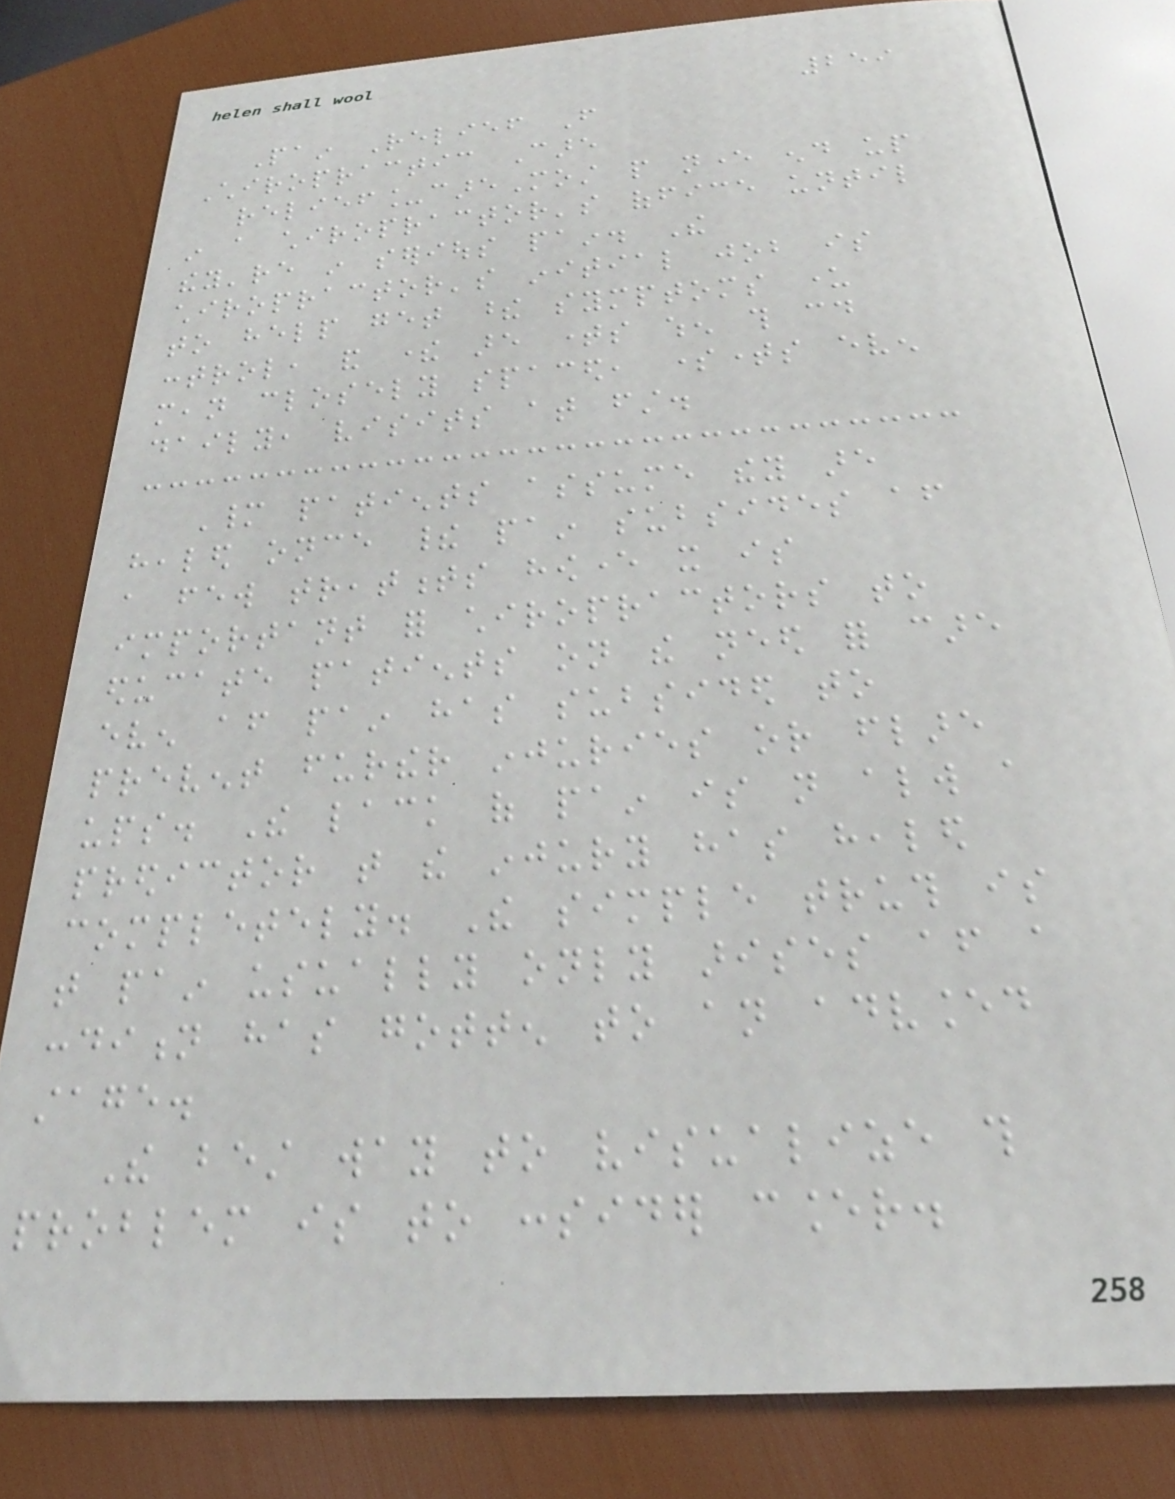259
Pain Relief From
Chiropractic Care
relief_careMost people never end up
in a chiropractor's office until
they're in serious pain. The
chiropractor's initial job is
to help get these symptoms under
control, and there are times when this could
mean closely spaced, sometimes even
daily, visits at first.
Many patients assume they are
healed once their pain subsides after
a few treatments however it is
important for chiropractors to
educate patients on the need for care
even after pain has subsided to
prevent further injuries or flare
ups. The lack of pain is not always a
predictor that the injury has healed
completely. The simple truth is
that pain usually only arises after a
condition has gotten to an advanced
stage.
The best way to visualize this
problem is to consider cancer.
